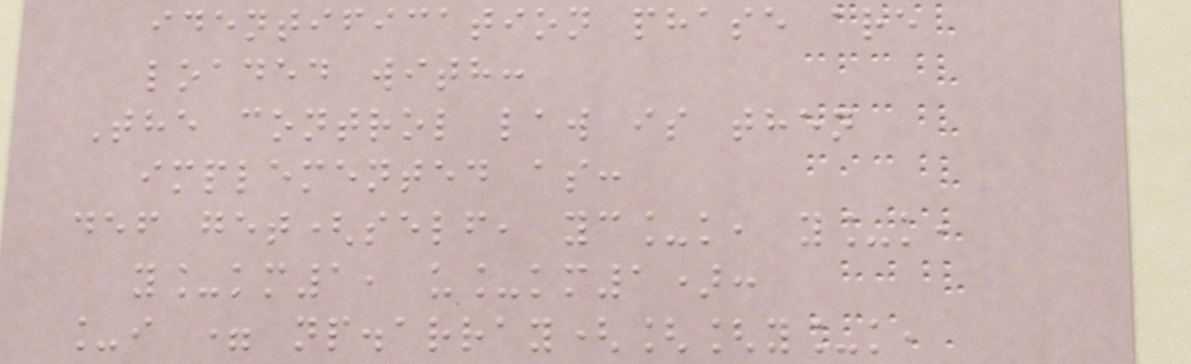identification phase are
loaded with:
The control law is then
implemented as:
def get(self, yc_k, y_k,
y_km1, u_km1):
_i = np.array([[y_k,
